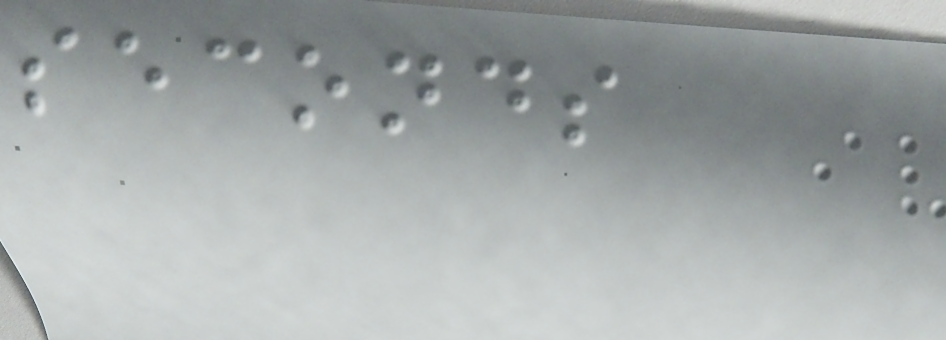seconds
